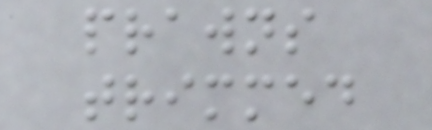prawns
trimmed
